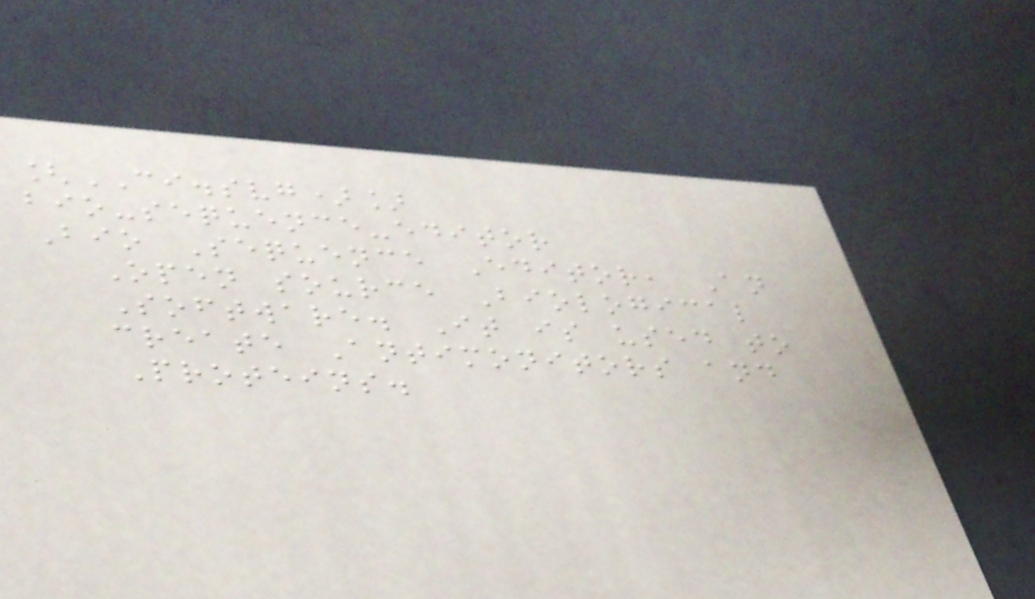[CI.svg)]
bio-sequence-editor
Bio Sequence Editor, An
Open source Biological
Software. It is used to
create Antimonitors and
Proteins.
